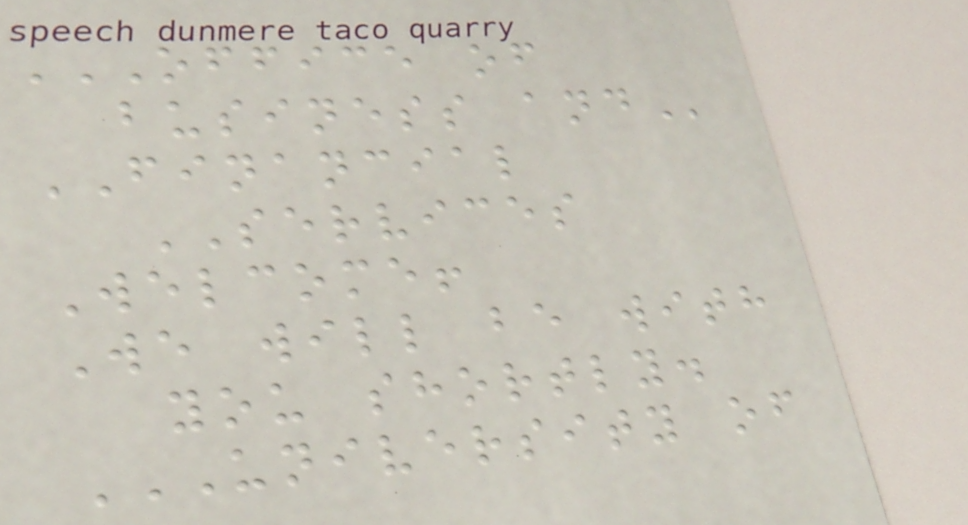OFFICE OF
BUSINESS AND
FINANCIAL
SERVICES
Welcome!
We will be with
you shortly.
UNIVERSITY OF
